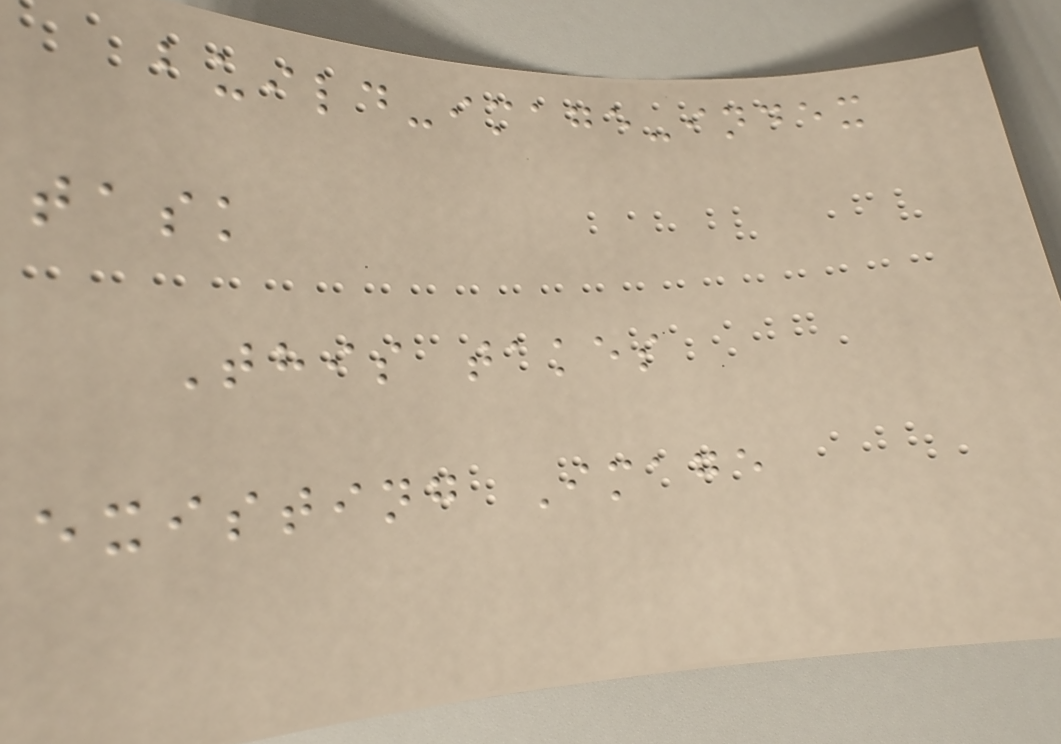build-image-index
task
This takes
existing Image
